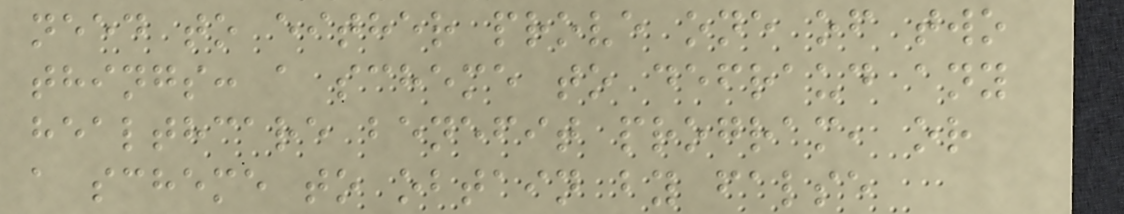need to either prove one of two
things: a scheme to defraud any
healthcare benefit program, or
a scheme to obtain by false
